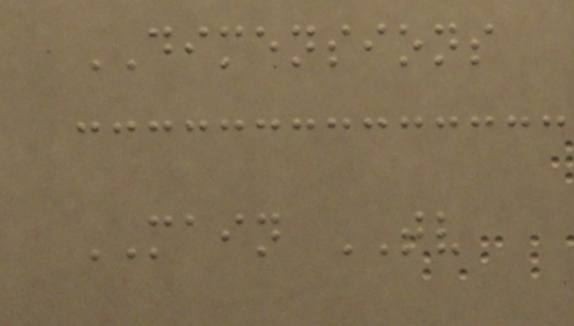DIMENSIONS
MAIN TV
